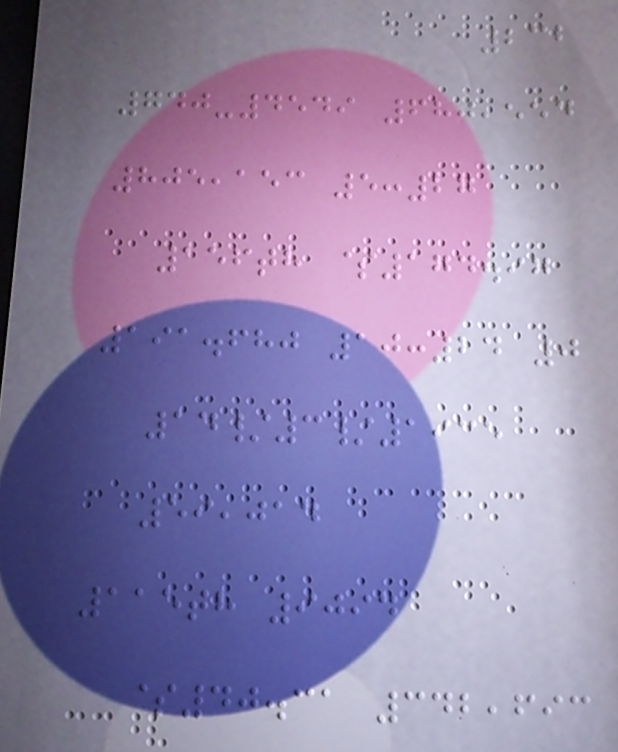232
740-4549 680,554
805,153 5:27
156th $174.97
191.680 10:24 0
14/3/1935
59,014
115th 9094
$40.31 342,693
